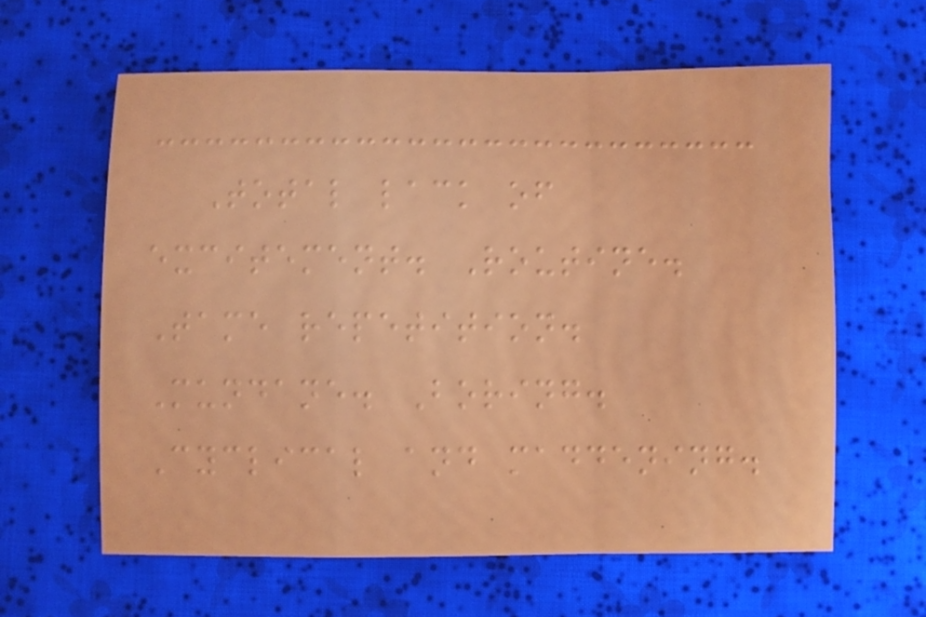Total lack of
excitement. Routine.
Tame repetition.
Mundane. Boring.
Cyclical and maddening.
